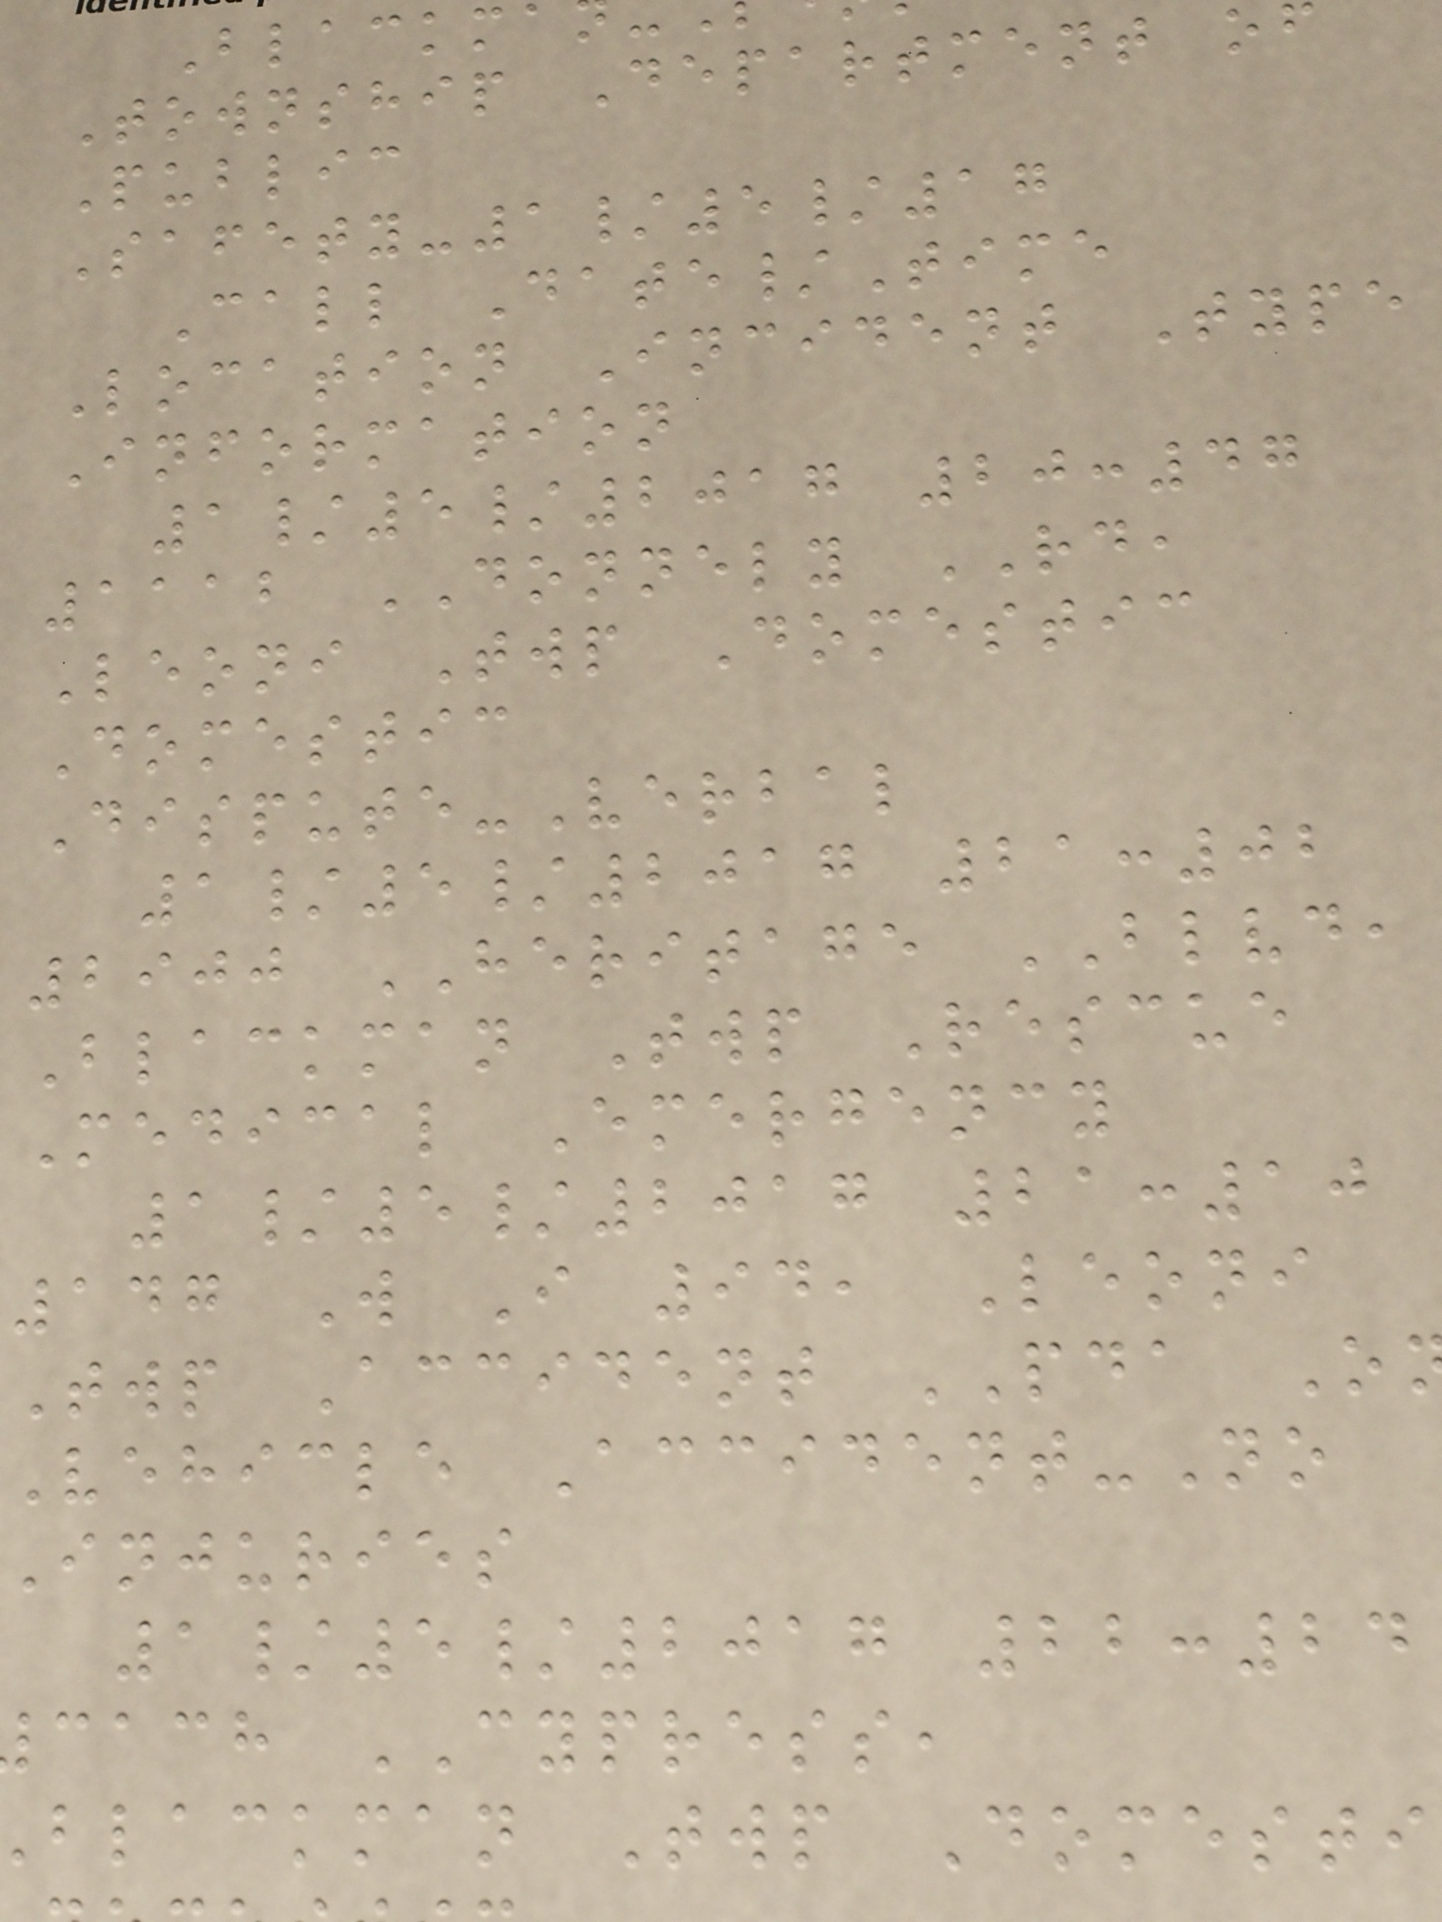Blackm
Township Department of
Public
Safety-1/5/17
Call Date/Time
Location Incident Type
Information
1/5/2017 20:47
1112 DONNELY RD,
Leoni Twp Domestic
Domestic
Dispute-Verbal
1/5/2017 21:02
2900 HERITAGE BLVD,
Blackman Twp Rescue
Medical Emergency
1/5/2017 21:10
147 W I 94, Leoni
Twp Accident PDA O
Vehicle Accident-No
Injuries
1/5/2017 22:24
cach CYPRESS,
blackman Twp Domesti
